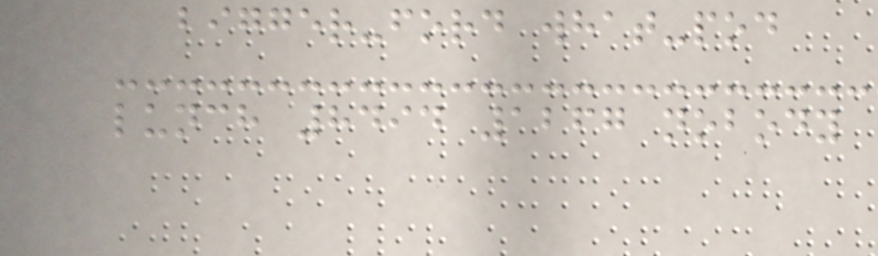bigger-ford what-pod
lunch 8494 1267 nobody
